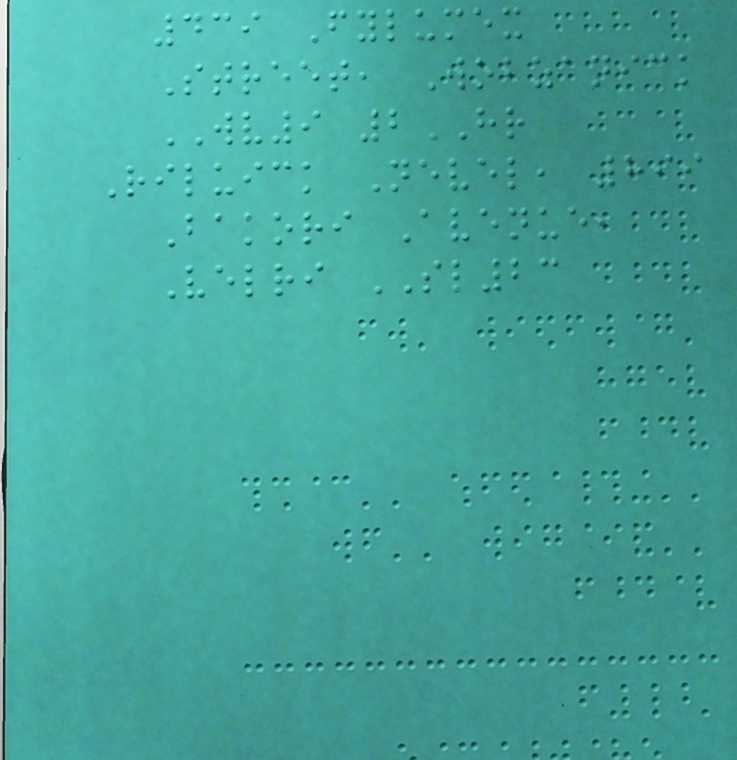439 Fylumex
Street, Wobzanick
WV9 2HR
Riluick Nevel, 899
Bakori Avenue,
Velri SL23
